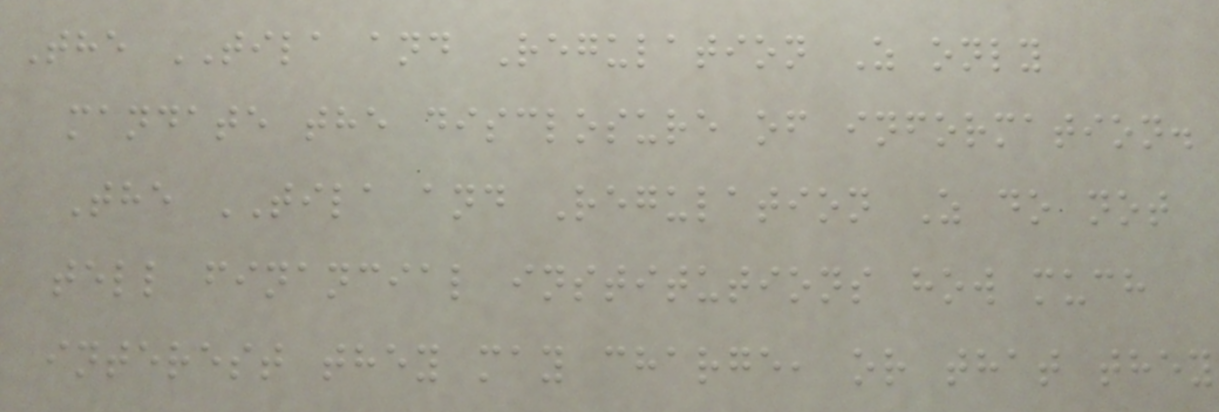The TILA and Regulation Z only
mandate the disclosure of information.
The TILA and Regulation Z do not
tell financial institutions how much
interest they may charge, or that they
